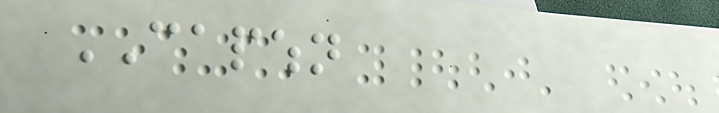CAPWHN
